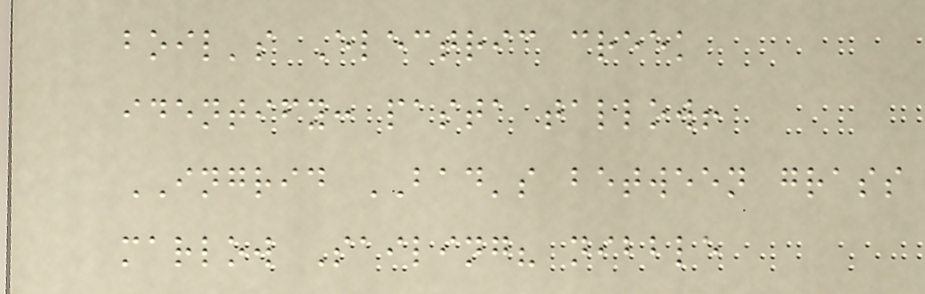boil's Electric creek
identify: pasta tallow!
INGRID BAD's between grass
marlow Sailing? nibble
